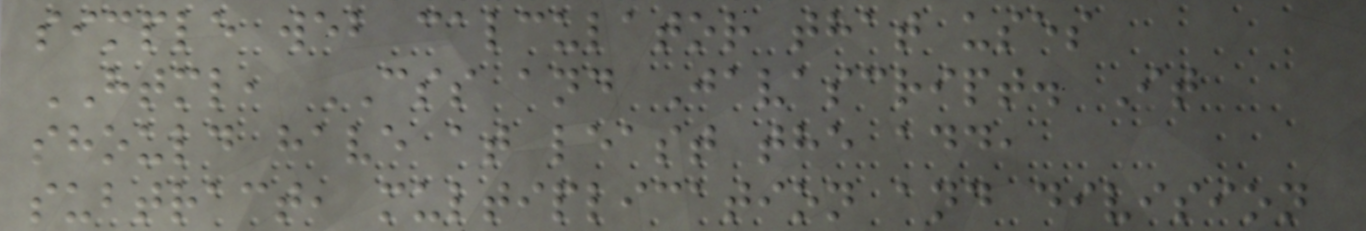simple web calculator that uses
HTML, CSS and Javascript. It
should have at least the add,
subtract, multiplication and division
